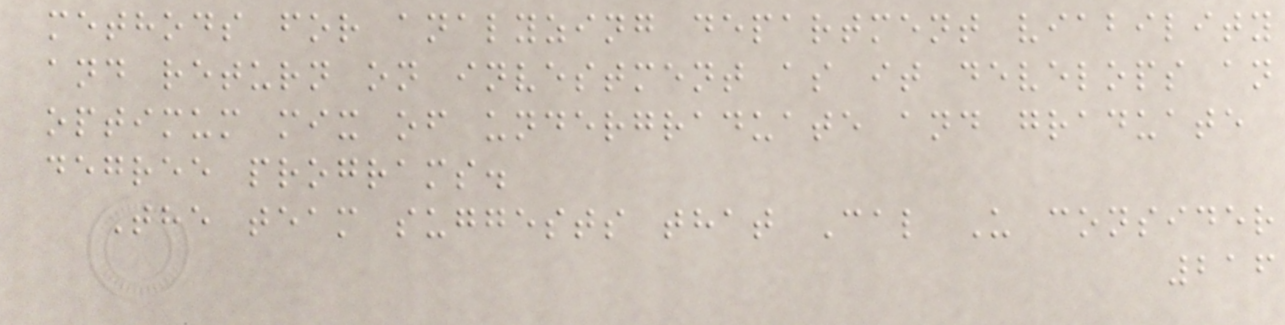methods for analyzing department viability
and return on investment as it develops an
optimum mix of undergraduate and graduate
degree programs.
The team suggests that Cal U consider
216
